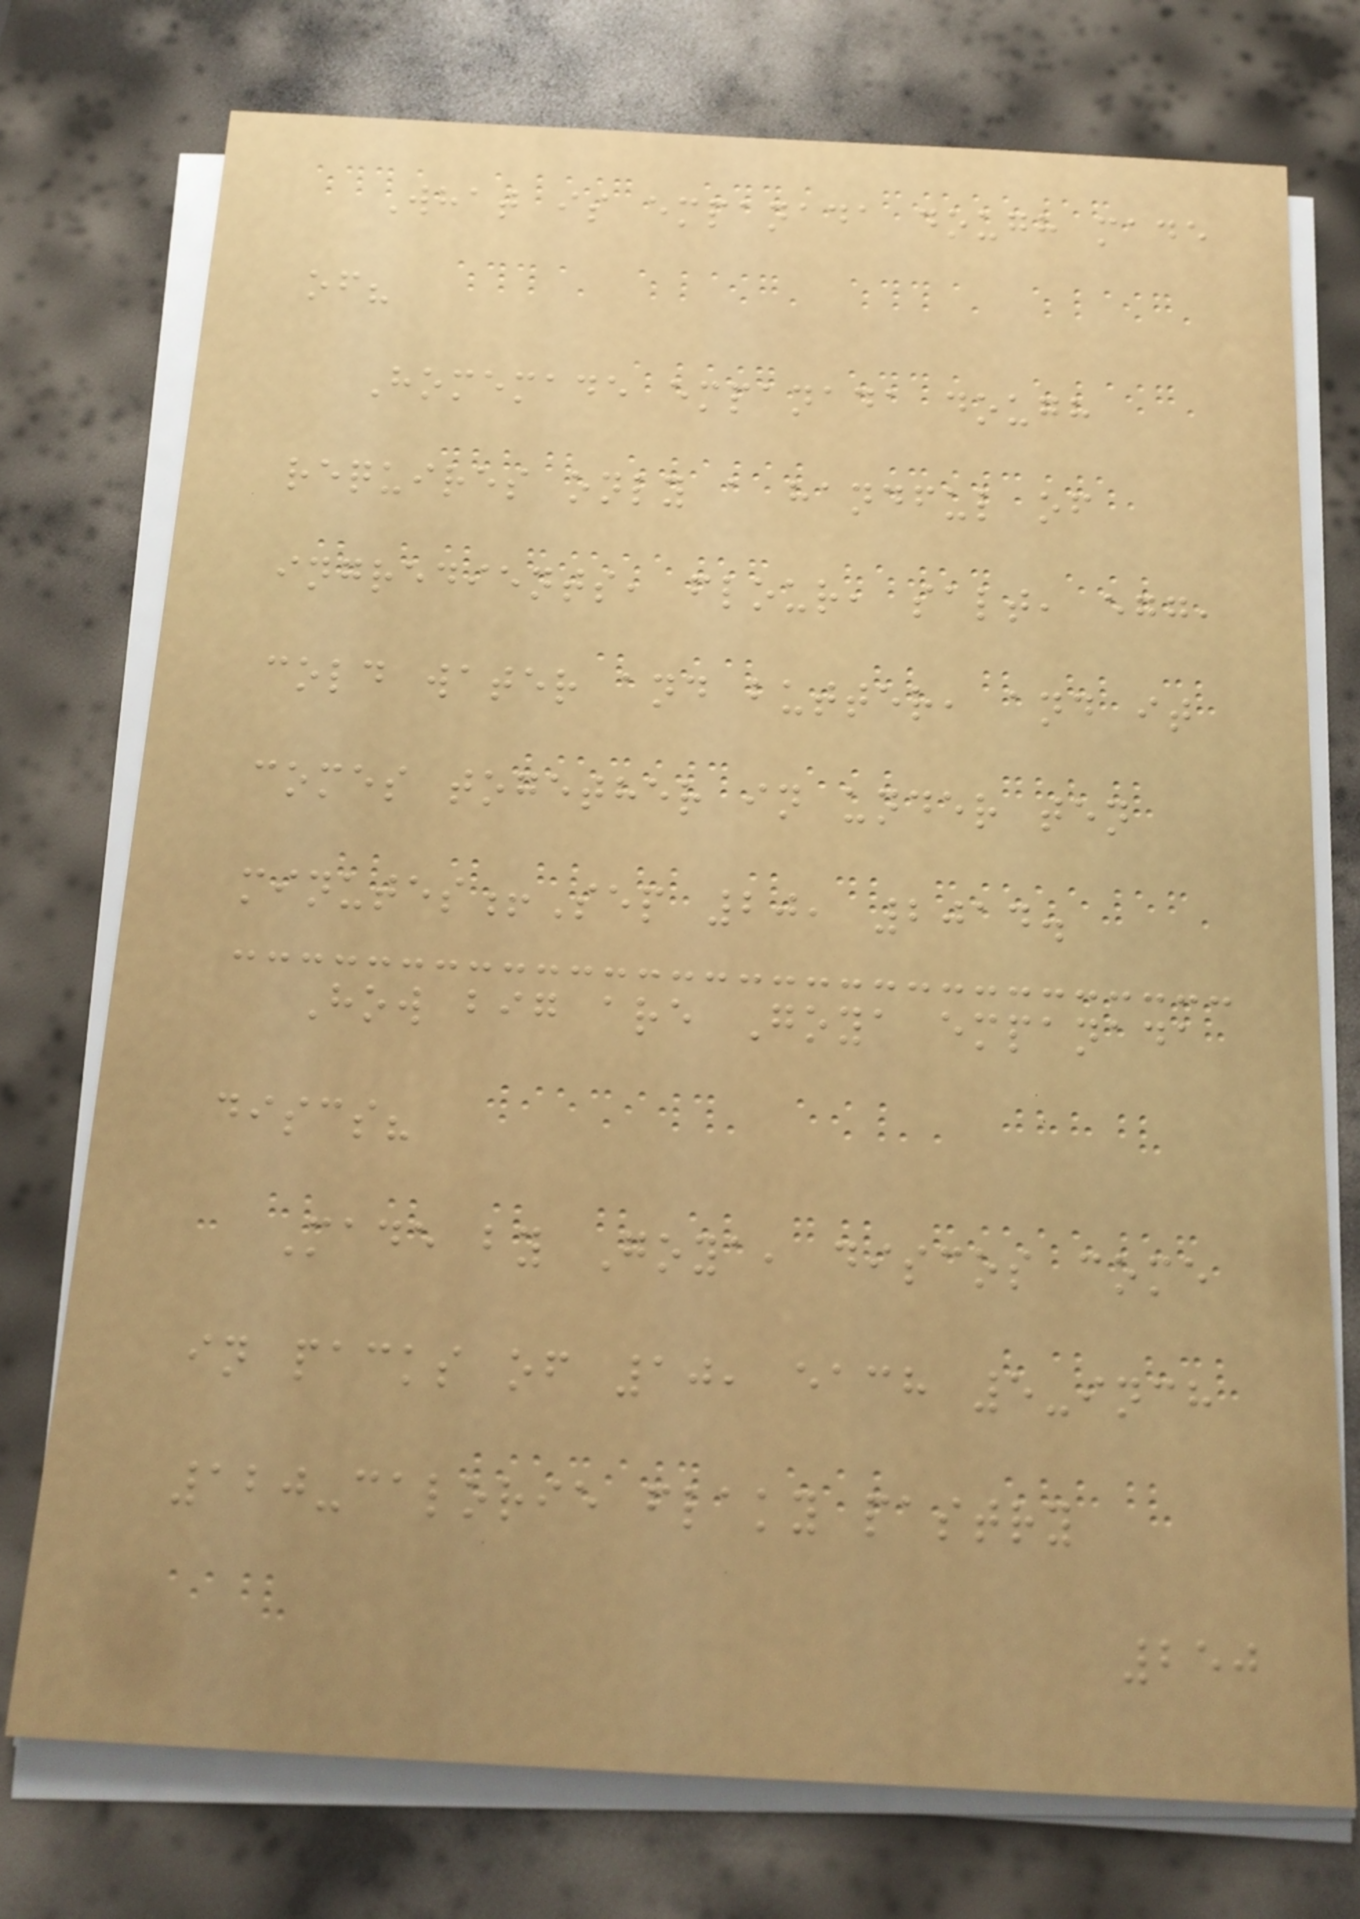What is empanada dough made
of?
Homemade empanada dough
requires only a handful of
ingredients, flour, salt, egg,
cold water and butter, and it
comes together in under ten
minutes!Sep 20, 2014.
How big are Goya empanada
discs?
Made by Goya, discos come
in packs of 10, each 5-inch
120-calorie flaky pastry
250
